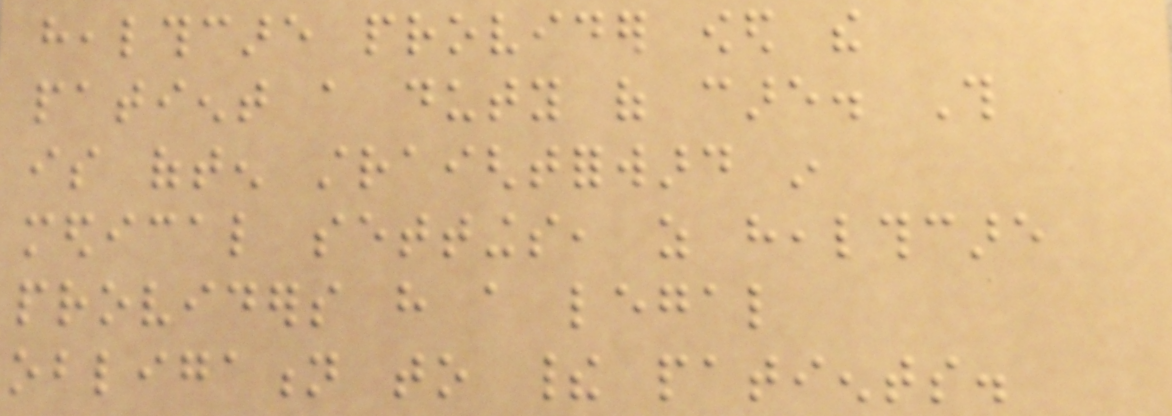healthcare provider owed the
patient a duty of care. This
is often straightforward in
medical settings, as healthcare
providers have a legal
obligation to their patients.
